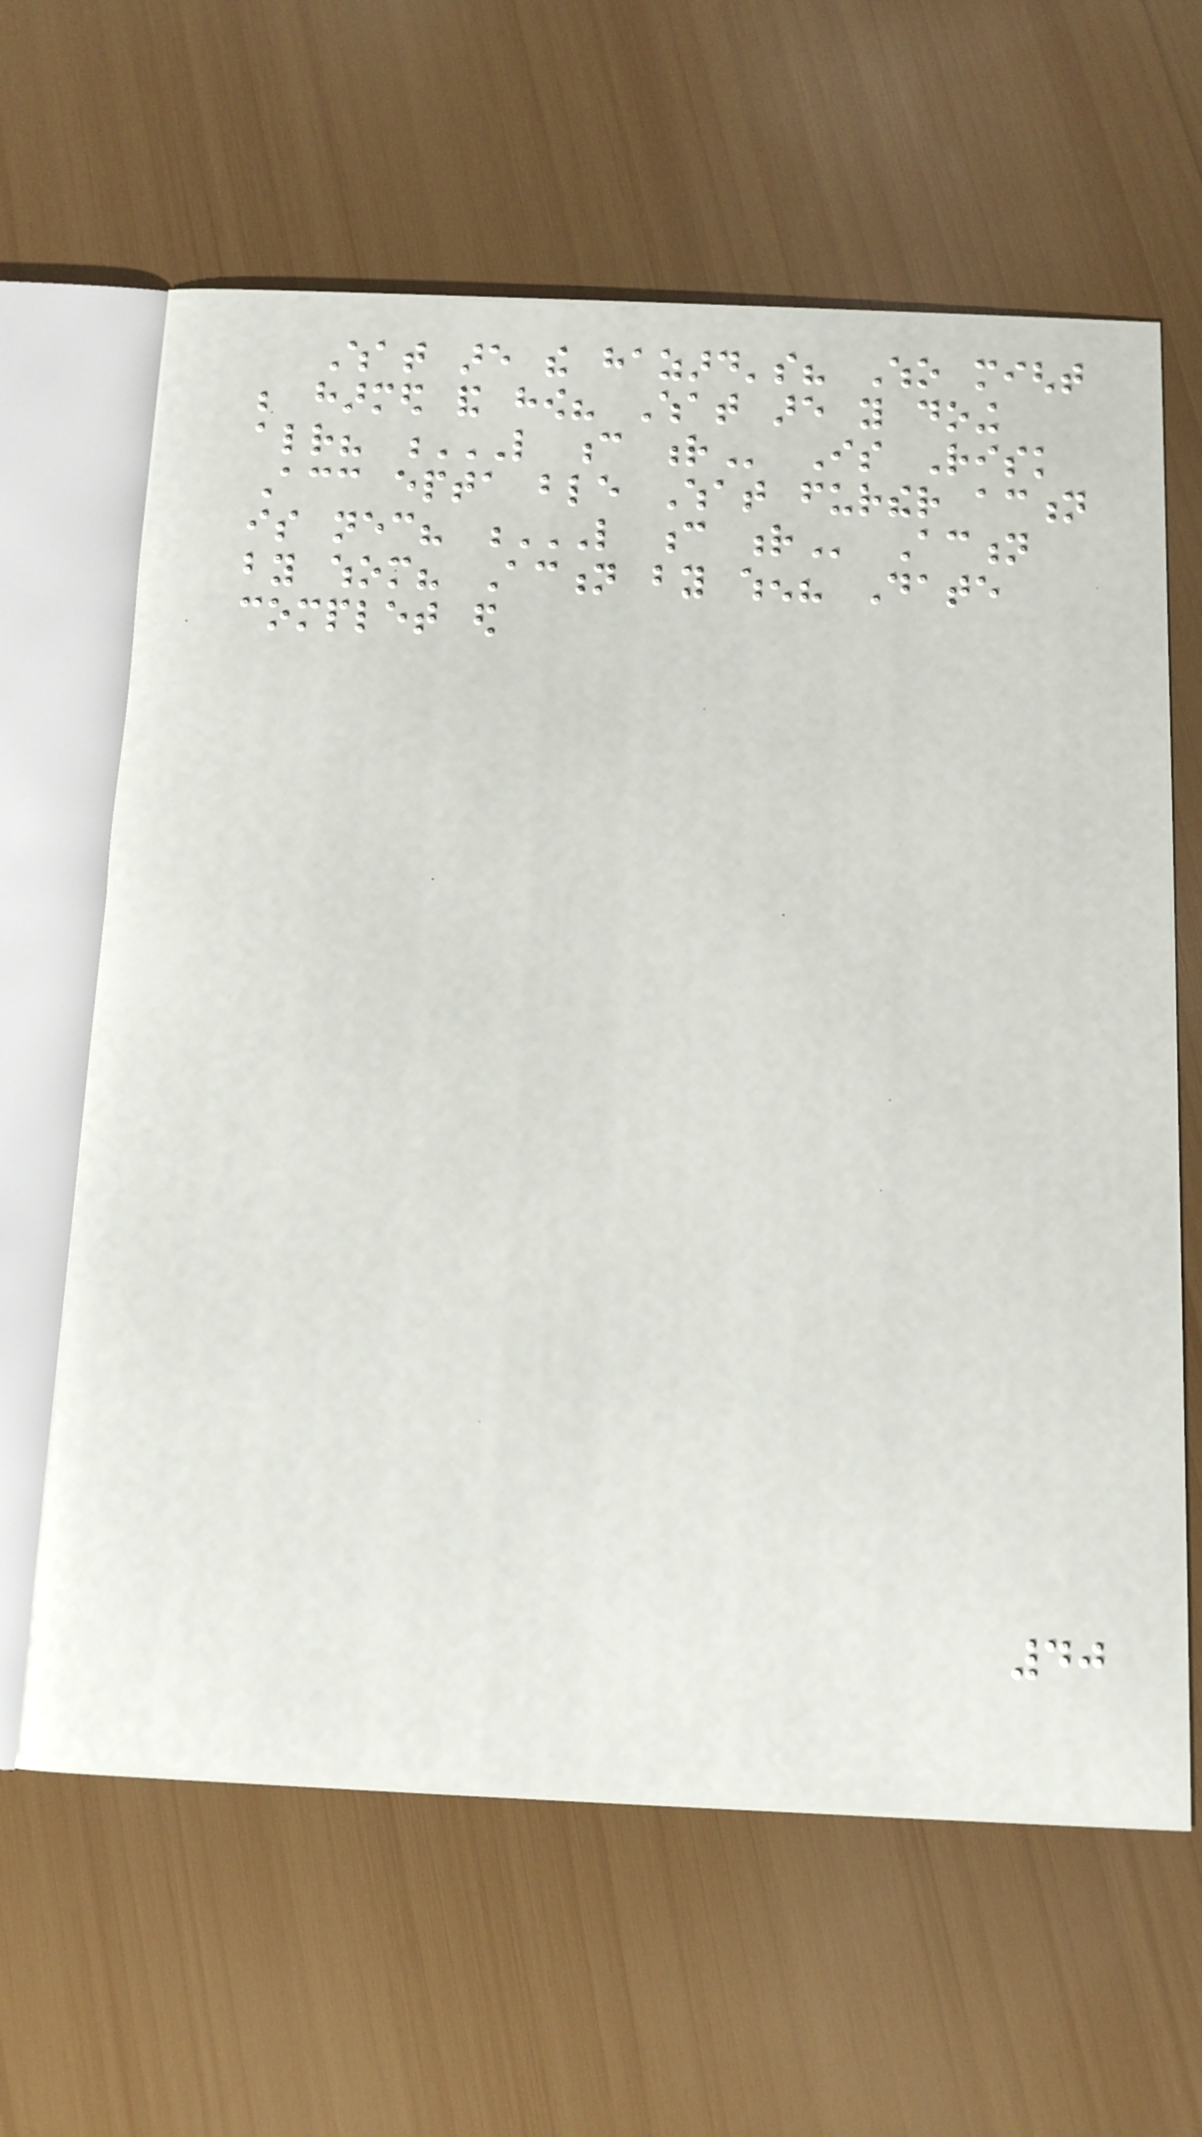What are the hazard's? Who might
be harmed and how? What are you doing
already? L C R Is Risk
Acc epta ble What further action
is necessary? L C R Action
by whom? Action by when? Date
complet ed
40
